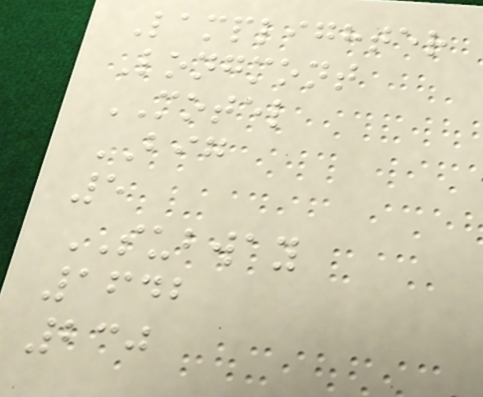Lamplighter
Longmont
MOTEL
BIG
5
SUBWAY
1642
230
